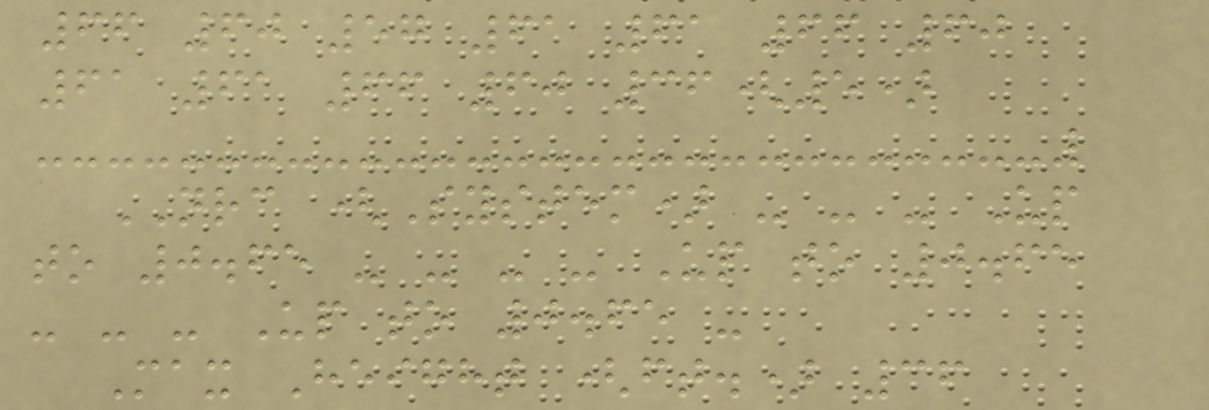66 60 57 61 61 66 60
61 61 66 60 36(5)
NRC (System) - - - Up
to 0.65 - - - - Up to 0.65
- - - Up to 0.65 -
Max Height (ft.) 36
